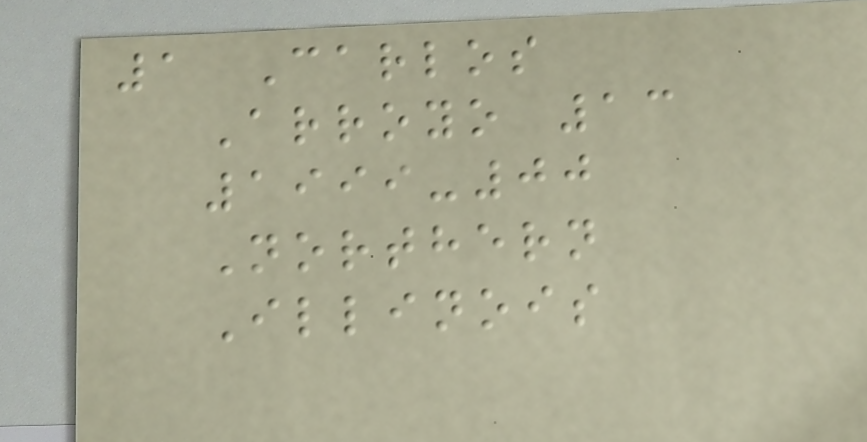1 Carlos
Arroyo 13
1999-00
Northern
Illinois
